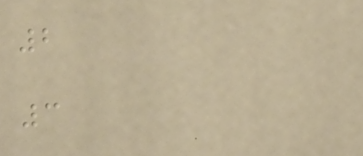2
3
